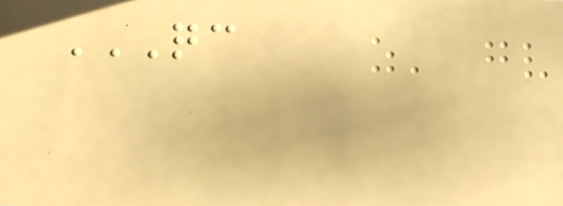QC
